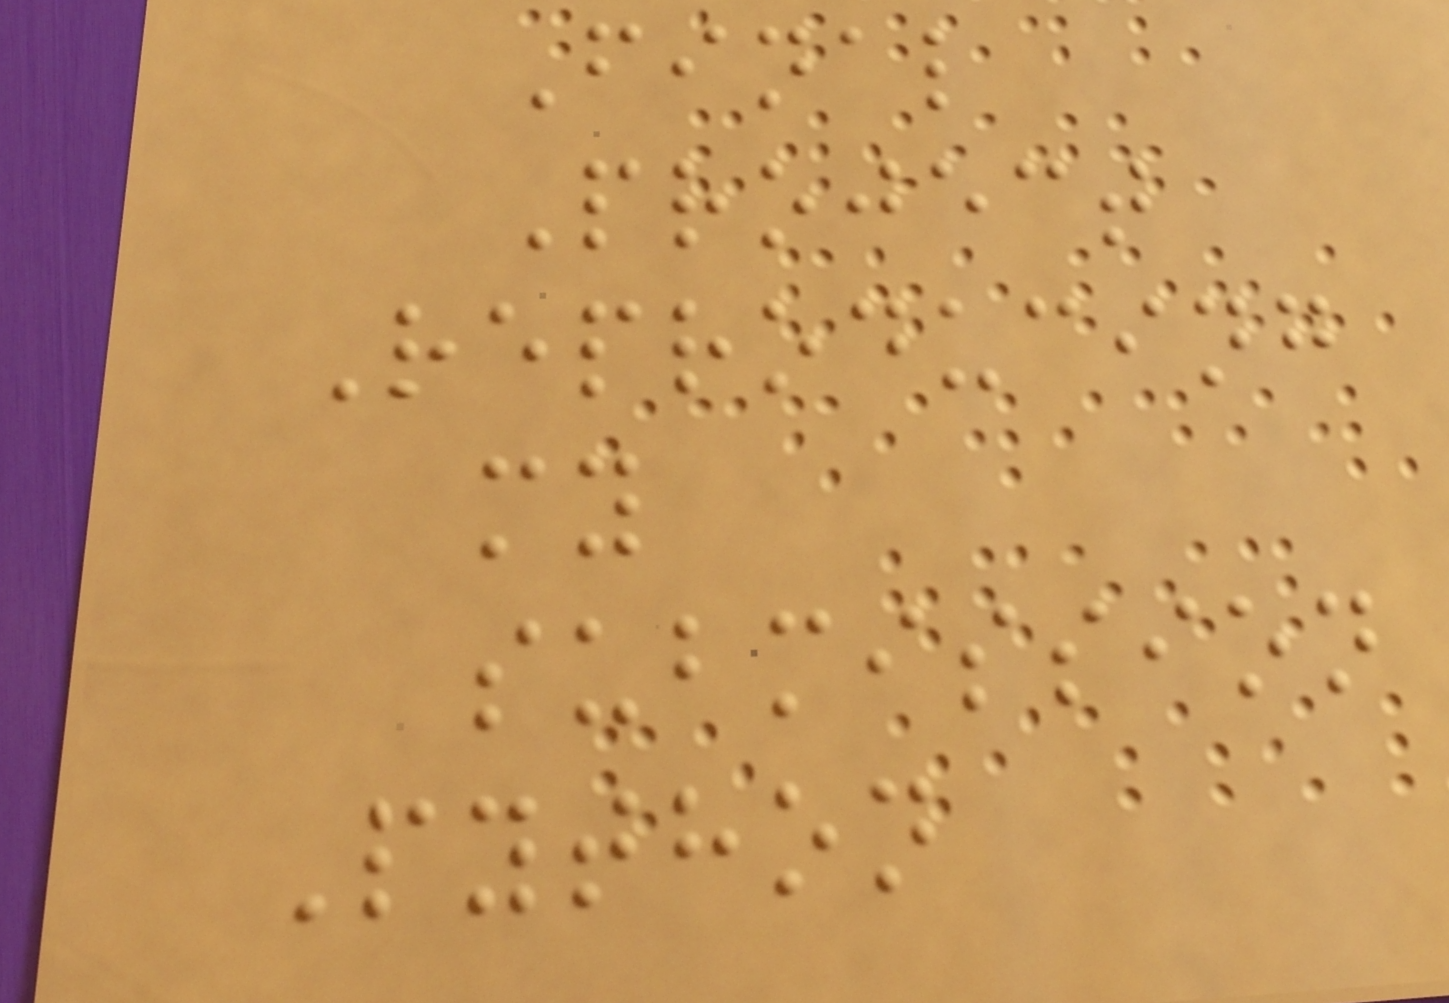Final
Project
Reproducing
my
submission
Python
